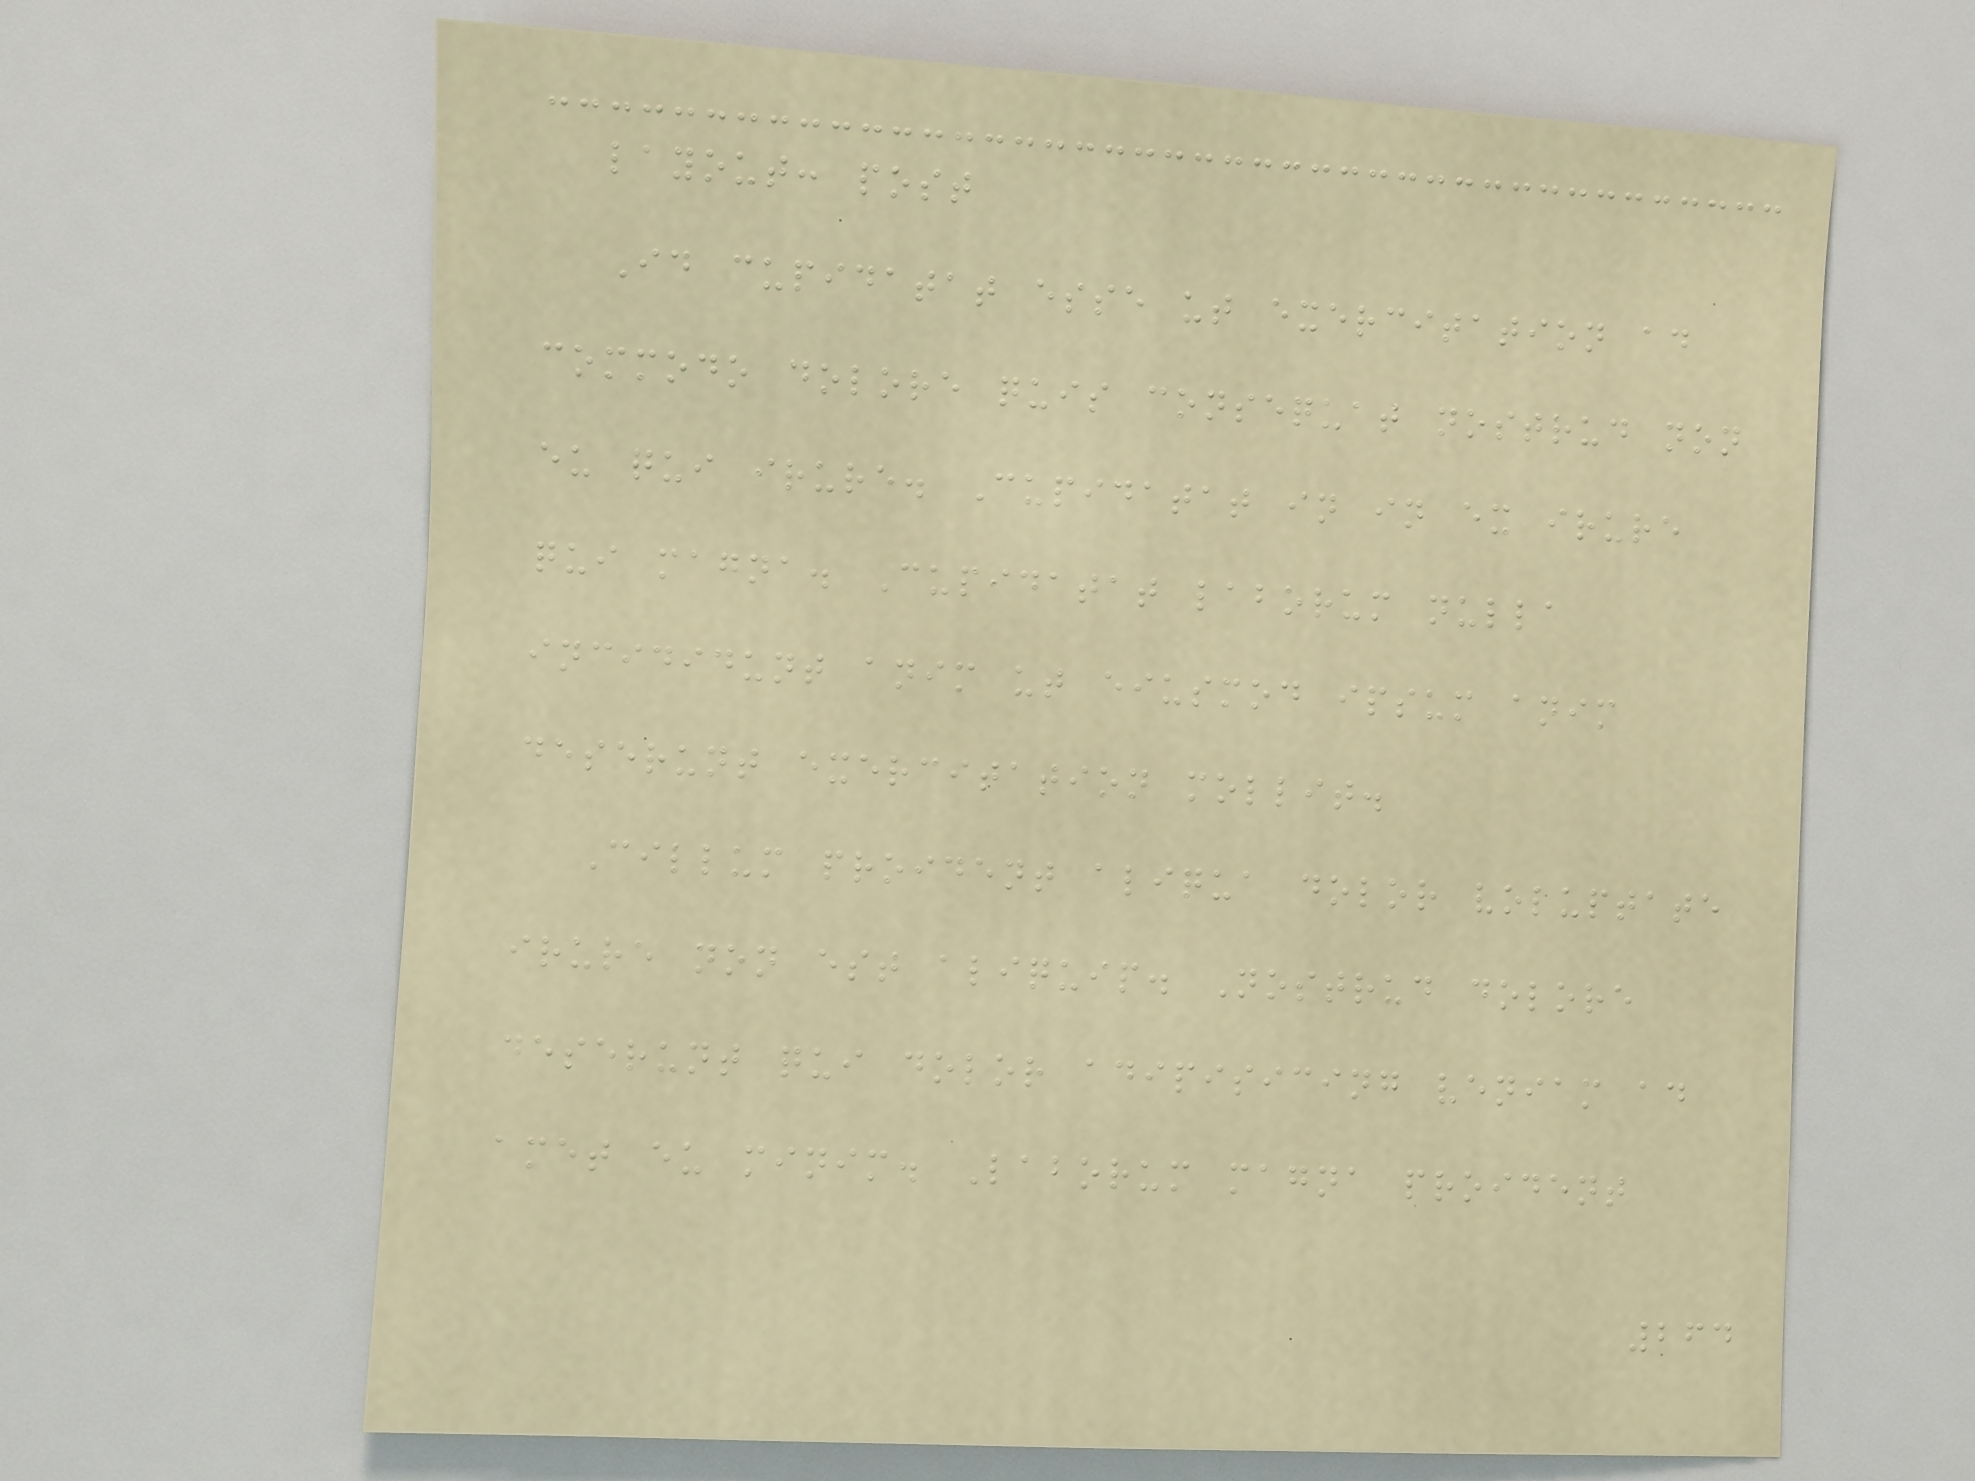layout: post
Id cupidatat esse ut exercitation ad
commodo dolore quis consequat nostrud non
eu qui irure. Cupidatat in in ex irure
qui magna. Cupidatat laborum nulla
incididunt anim ut eiusmod ipsum anim
deserunt exercitation mollit.
Cillum proident aliqua dolor voluptate
irure non est aliquip. Nostrud dolore
deserunt qui dolor adipisicing veniam ad
amet eu minim. Laborum magna proident
264
